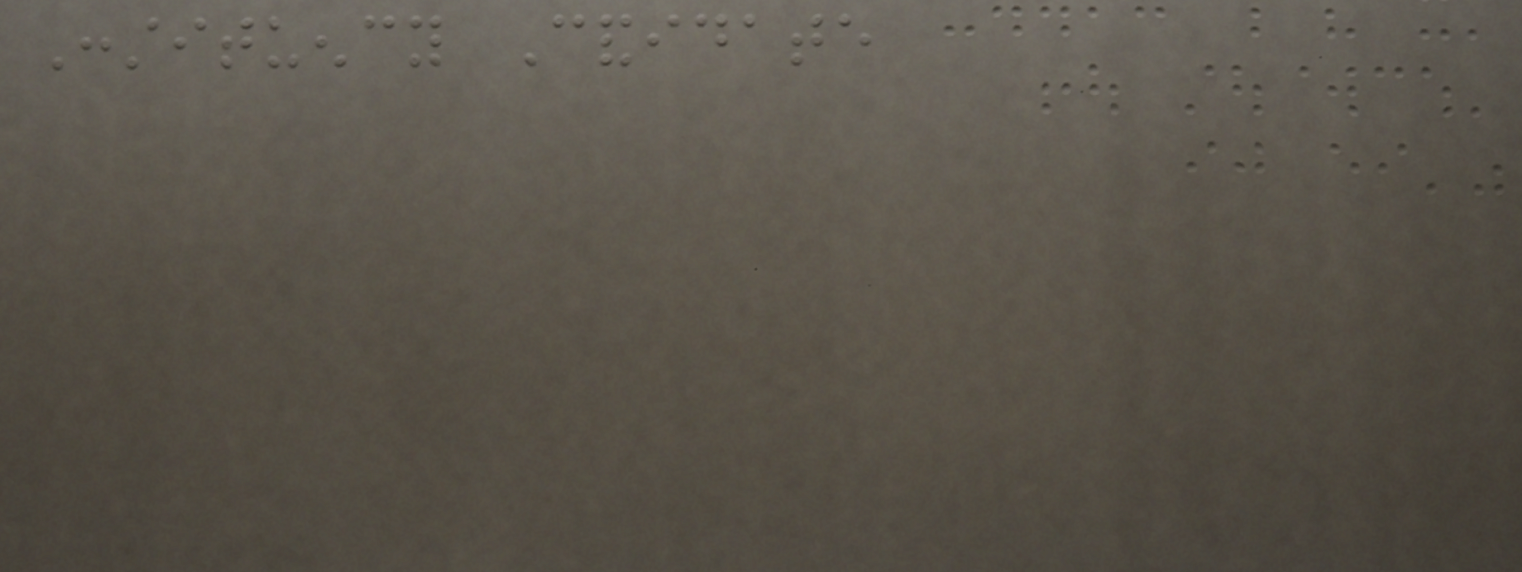Constituency Candidate
